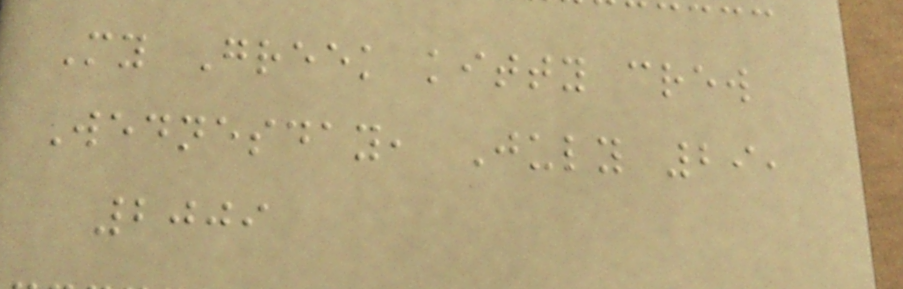My Greek kitty crew
Wednesday, July 29,
2009
